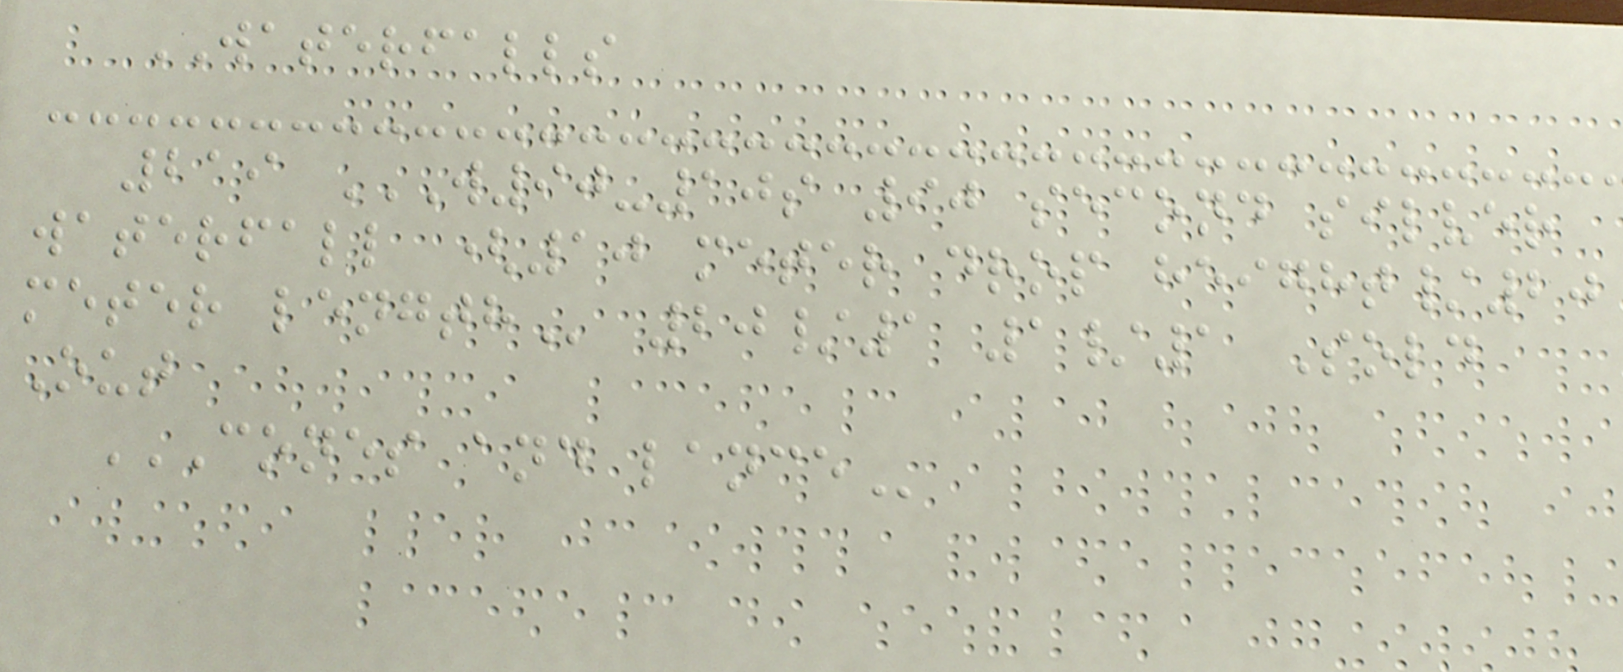WATERFALLS
219 W90-10S 90 SECOND SILVER
WATERFALL (10 METER DROP HEIGHT/20
METER LENGTH 20/1 1/1 Sold
Out
CONES AND LANCE
